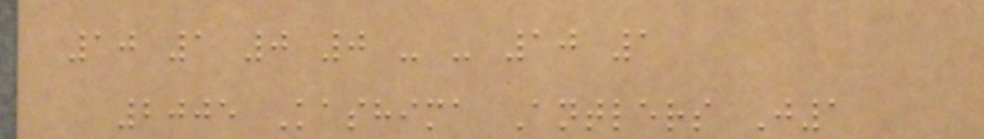10 1 0 0 - - 10 1
2005 Kashima Antlers J1
